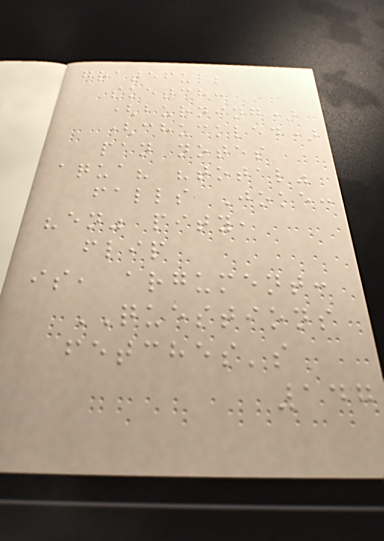grateful;
sketch:
(burning)
(chuckled)
pan notes
aqua? "total"
falls Joke:
"en" pity,
flip
is, argument:
QUESTIONS
fetches's
147
